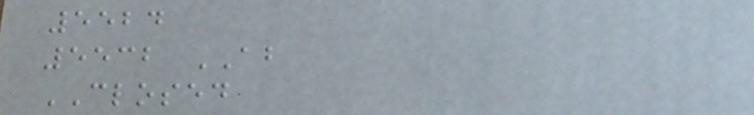5524
5532 AB
CLOSED
